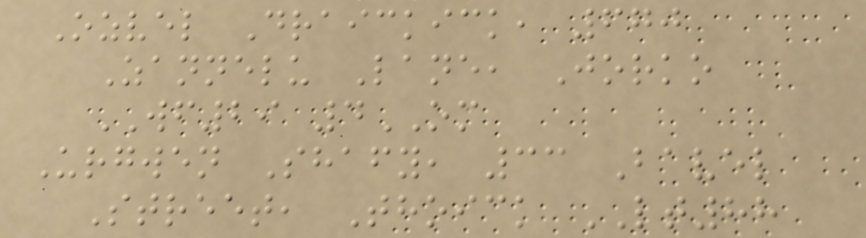Ozvel Draickick, 670
Zannelu Lane, Jorko
WF29 4OM
Urgwen Shafy, 33 Bavel
Street, Thoick LT88
